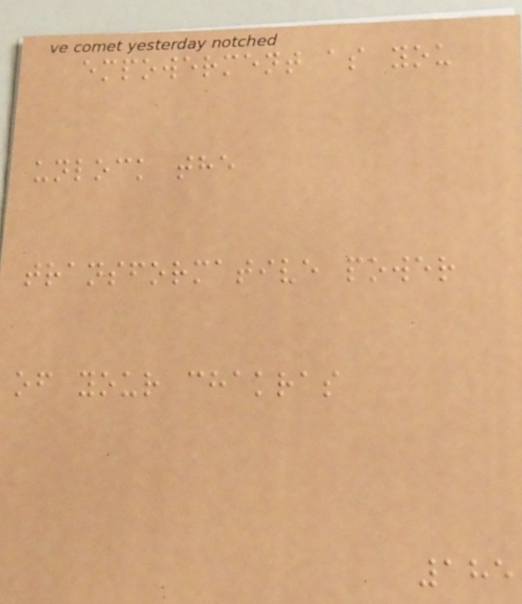empowerment as you
unlock the
transformative power
of your chakras
185
